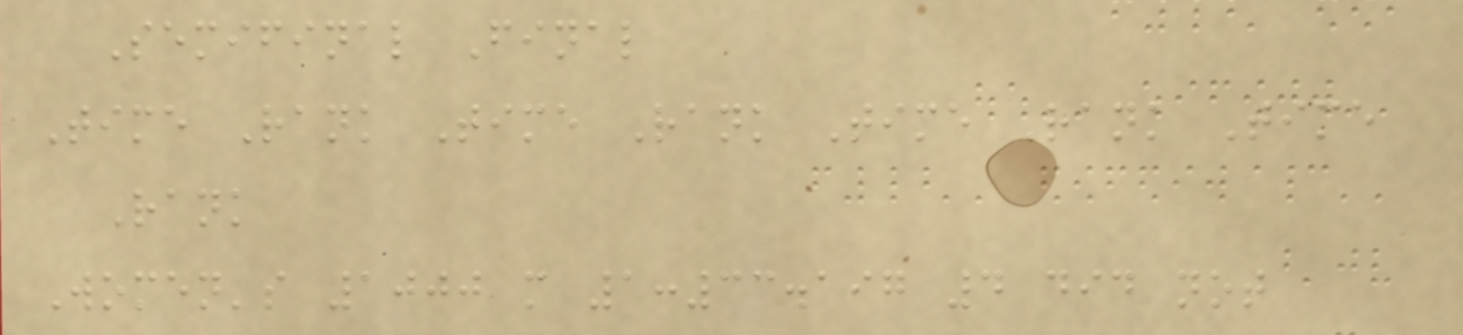Semifinal Final
Time Rank Time Rank Time Rank Time
Rank
Women's 1000 m 1:33.197 4 did not
